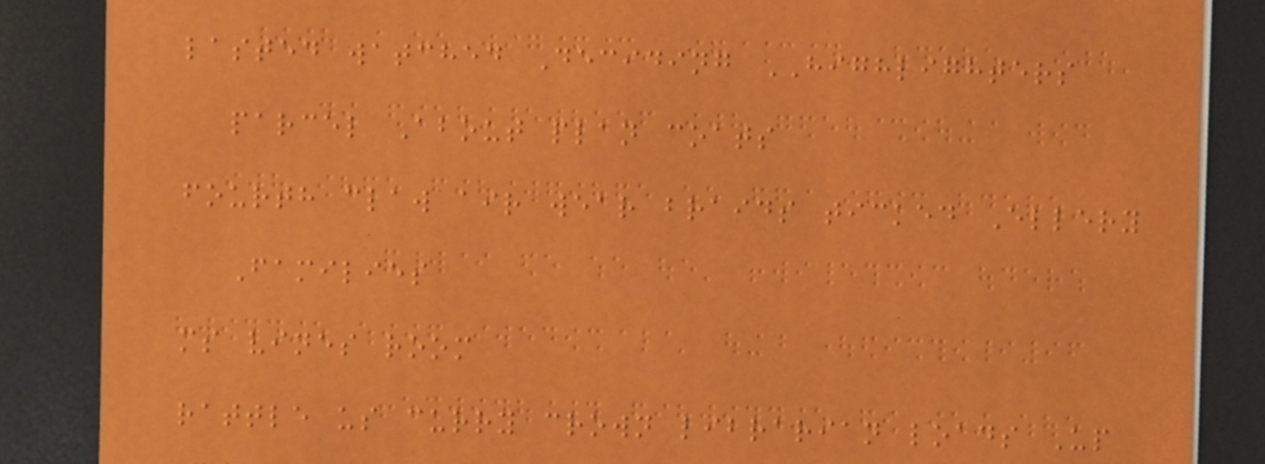lasted watched Deciding HIGHLIGHTERS
parcel About plan coats
fourth claw air wear braids ticked Ellery
Families
ms vines room
rattle us curry crown librarian loads Up
